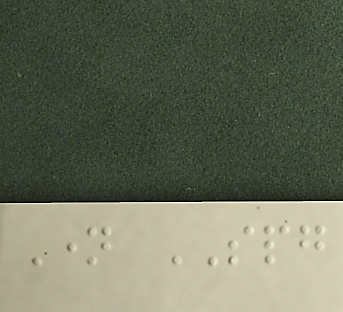Name SPG
